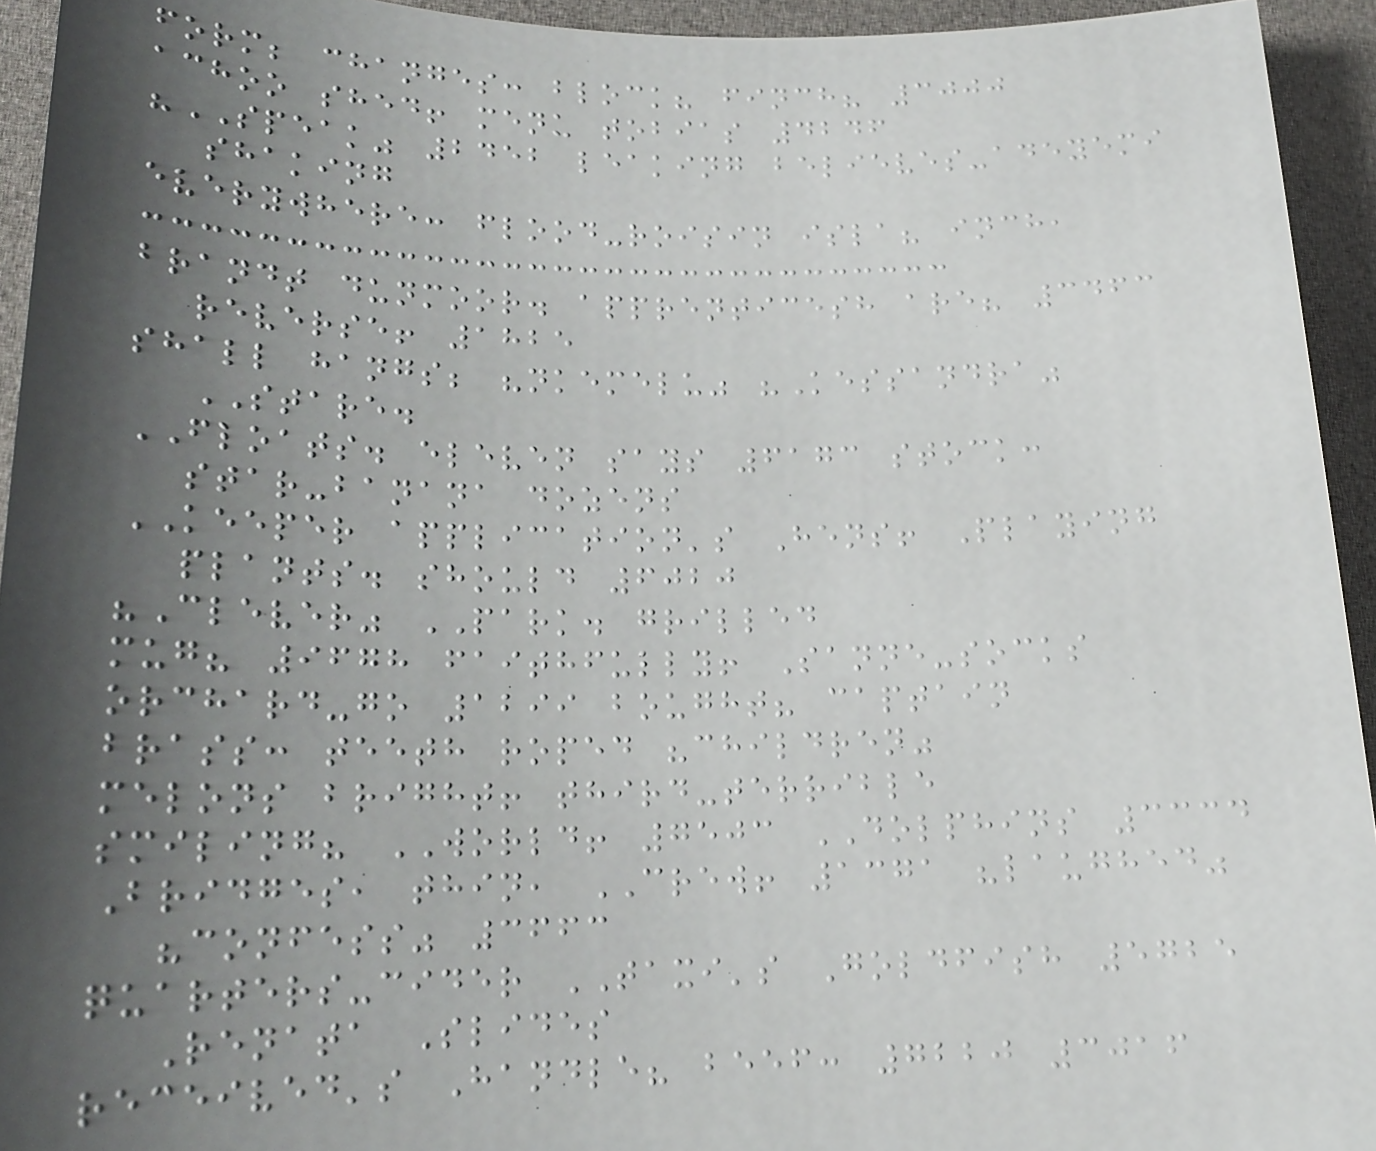form; changes: block? finch? 3000
achoo shed! menu tobias 4246
"SPEAK" 2452 leaking believes-adeyemi
shaking
everywhere: flood-roisin isla? inch,
brandt dunmoor. apprenticesh are? 3463
reverse! 1825
shall hangs; "nkemelu" "Kessandra"
STARE.
FLOATS. eleven says 6173 stock:
star-banana dozens
KEEPER application's Hens! Playing
plants. should 6020
"Clever" PARK. grilled
mug? 9678 faithfully! Sanne-socks
orchard-go 1299 bought? captain
brass: teeth roped "children"
melons bright! third-terrible
smiling? WORLD! 7503 DOLPHINS 3334
Bridges, thin, CREW! 1371 "laughed"
"confess" 3663
quarters-cider TAXI's Goldfish 5725
Renata Slides
received's Handle? beef: 7220 3016
